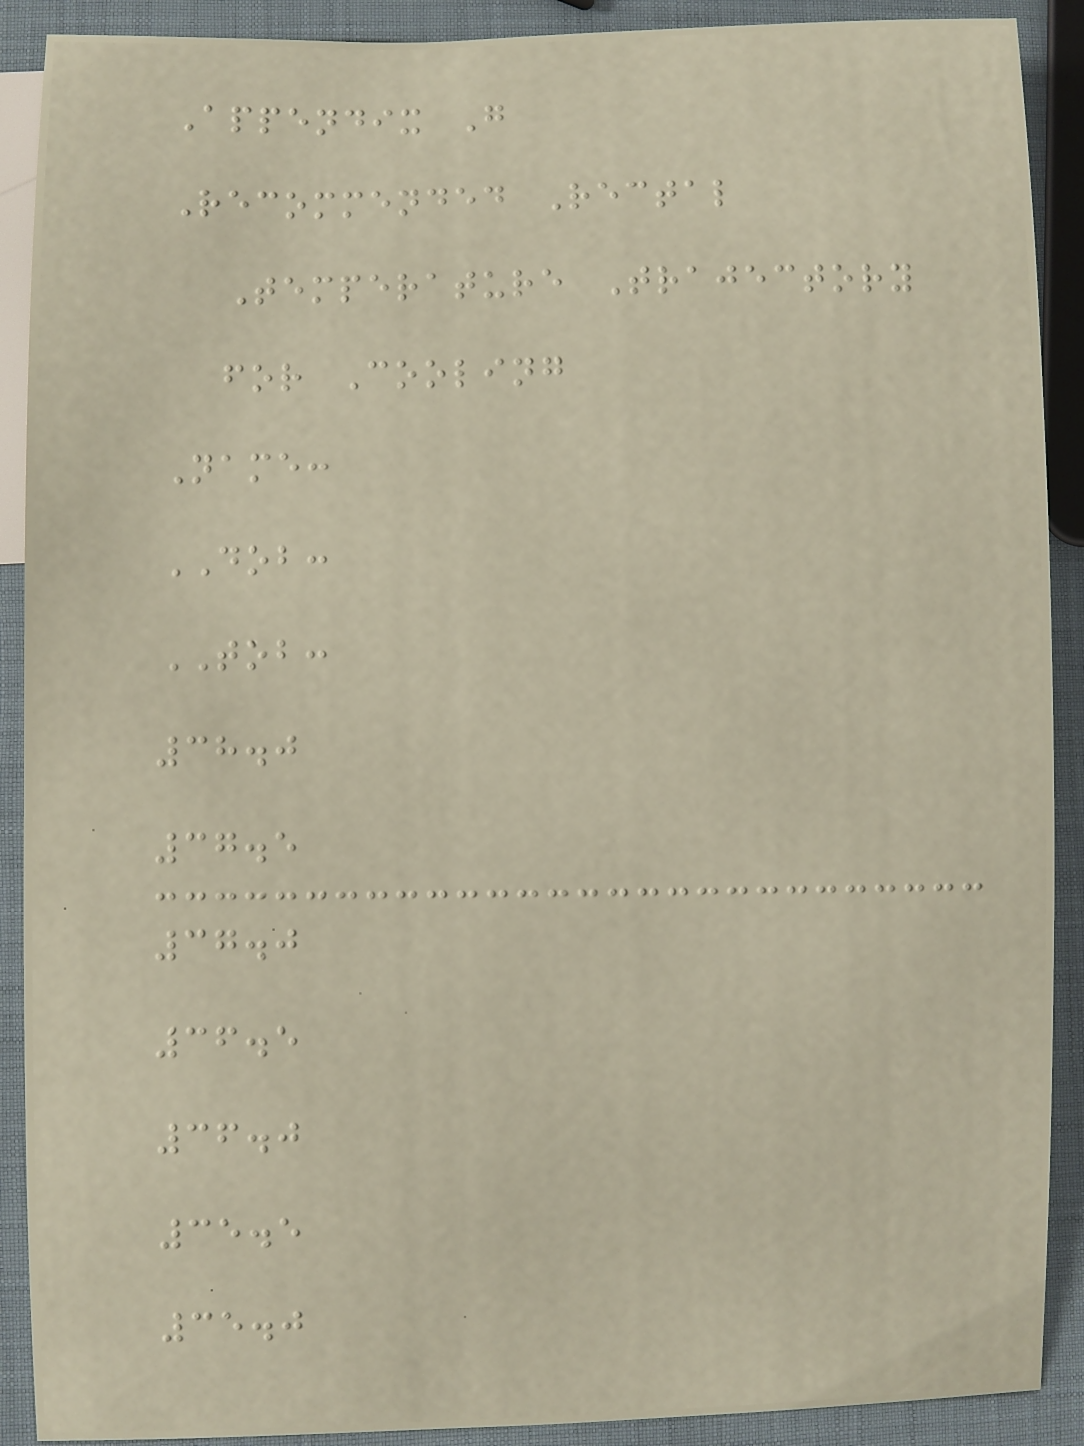Appendix G
Recommended Rectal
Temperature Trajectory
for Cooling
Name:
DOB:
TOB:
38.0
37.5
37.0
36.5
36.0
35.5
35.0
